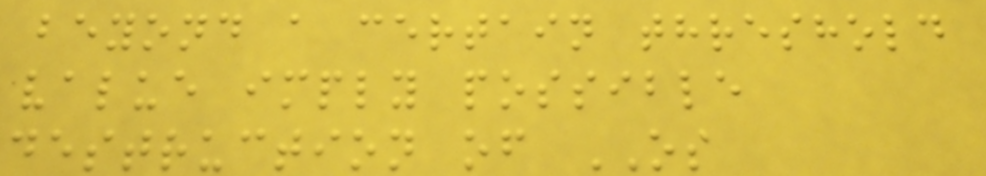beyond a certain threshold
value imply possible
destruction of OS
